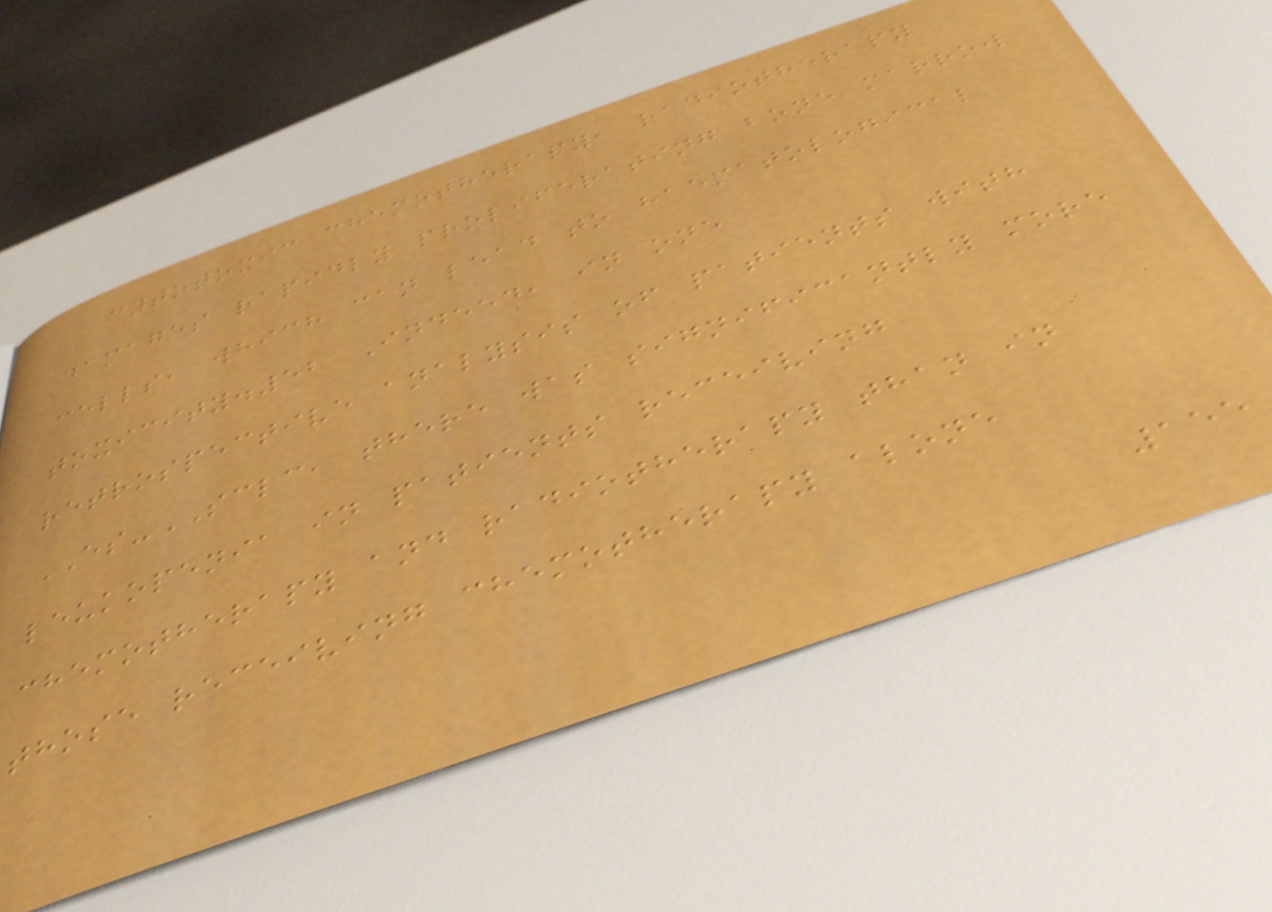cytotoxic chemotherapy, radiotherapy
damages rapidly proliferating bone marrow
cells, which can lead to haematological
toxicity.52 Indeed, in one
retrospective analysis of patients with
ES-SCLC, there was significantly more
leukopenia in patients receiving
chemotherapy and radiotherapy than in
those receiving chemotherapy alone
155
